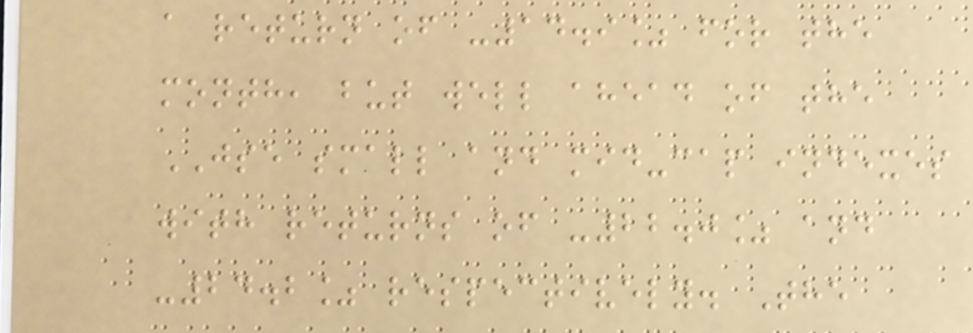a return of -14.9% for the
month, but well ahead of the
JSE small and mid-cap indexes
with returns of -22.0% and
-24.2% respectively. The
